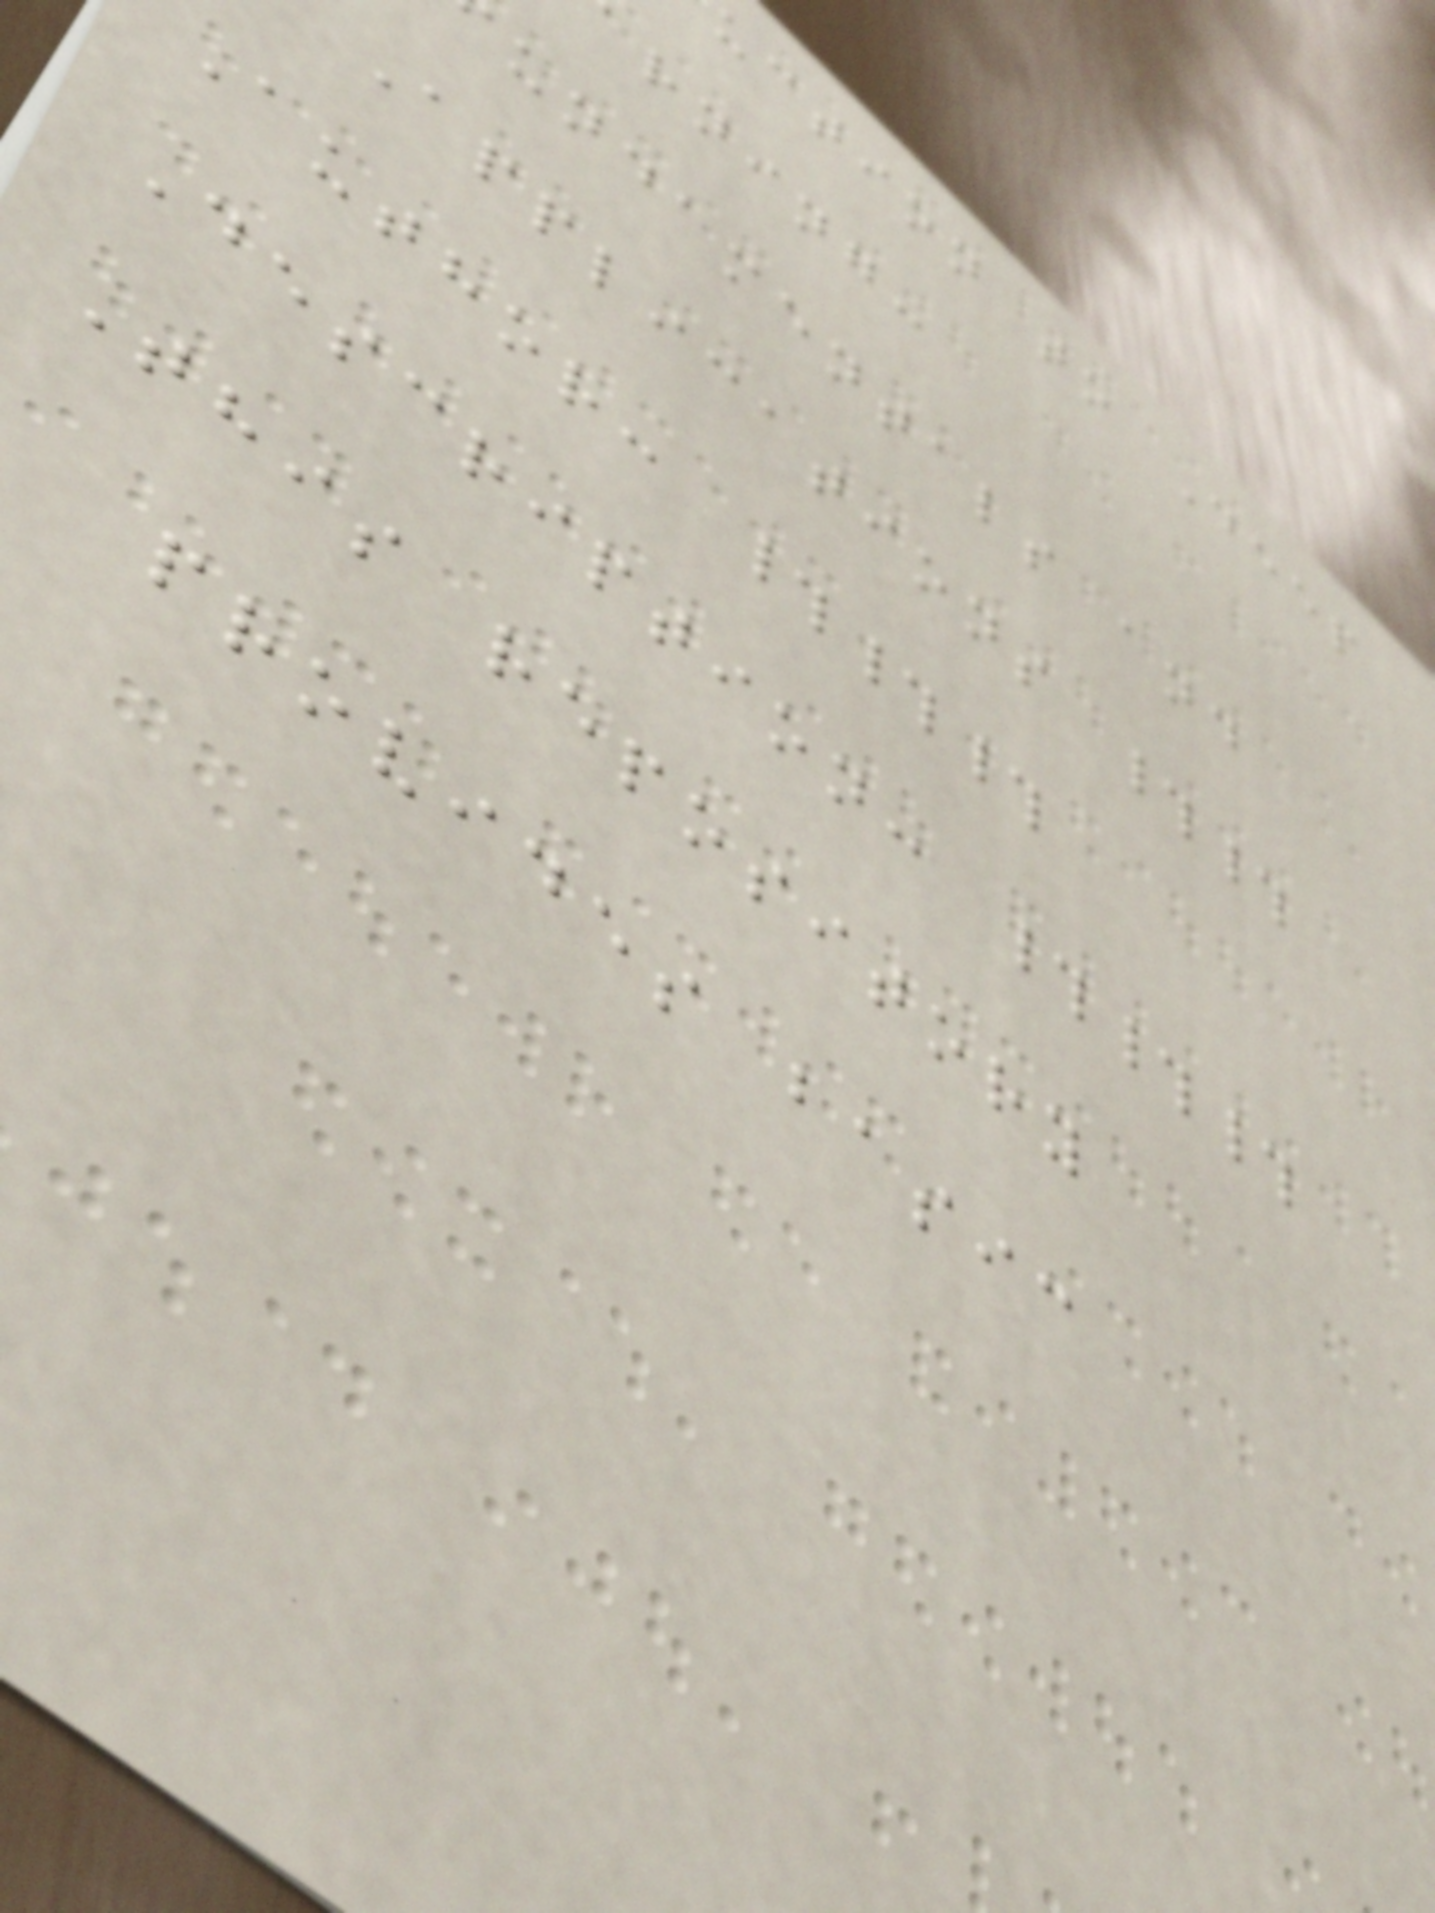uction to Deep
rning:
undamentals and
Applications ##
Author: ###
Description: ###
This repository
provides basic
